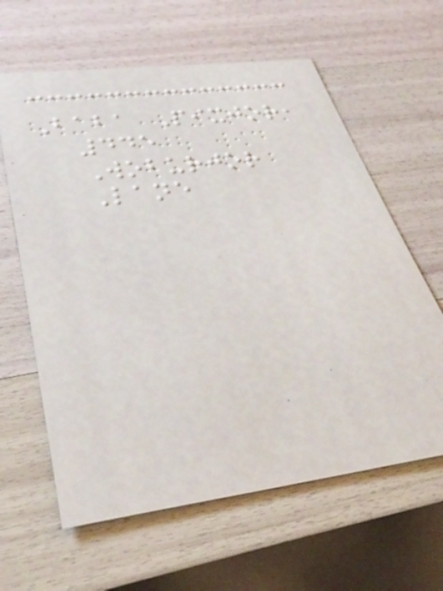Baba Pixjor,
445
Woburjor
Lane
